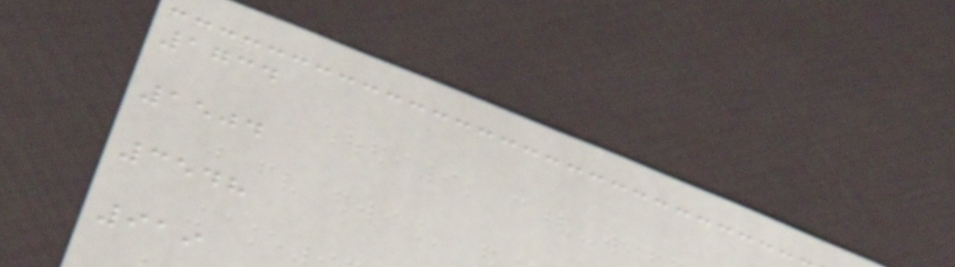1734
1504
3548
919
